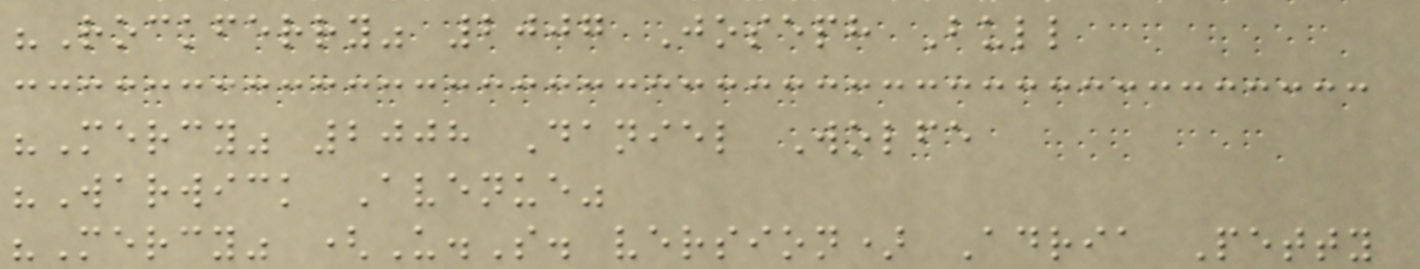"Rockferry" 2007 Joseph Bull
"Mercy" 2008 Daniel Wolfe
"Warwick Avenue"
"Mercy" (U.S. version) Adria Petty
